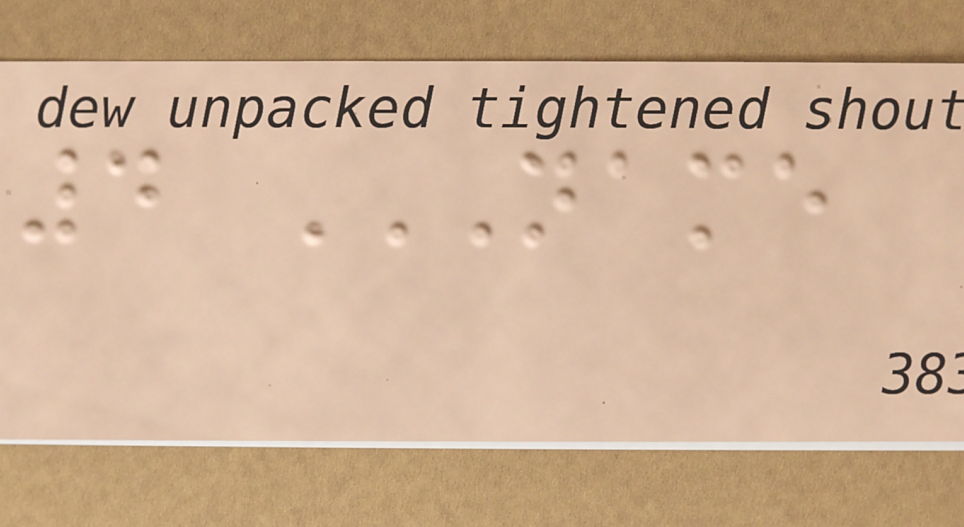4 NAME
